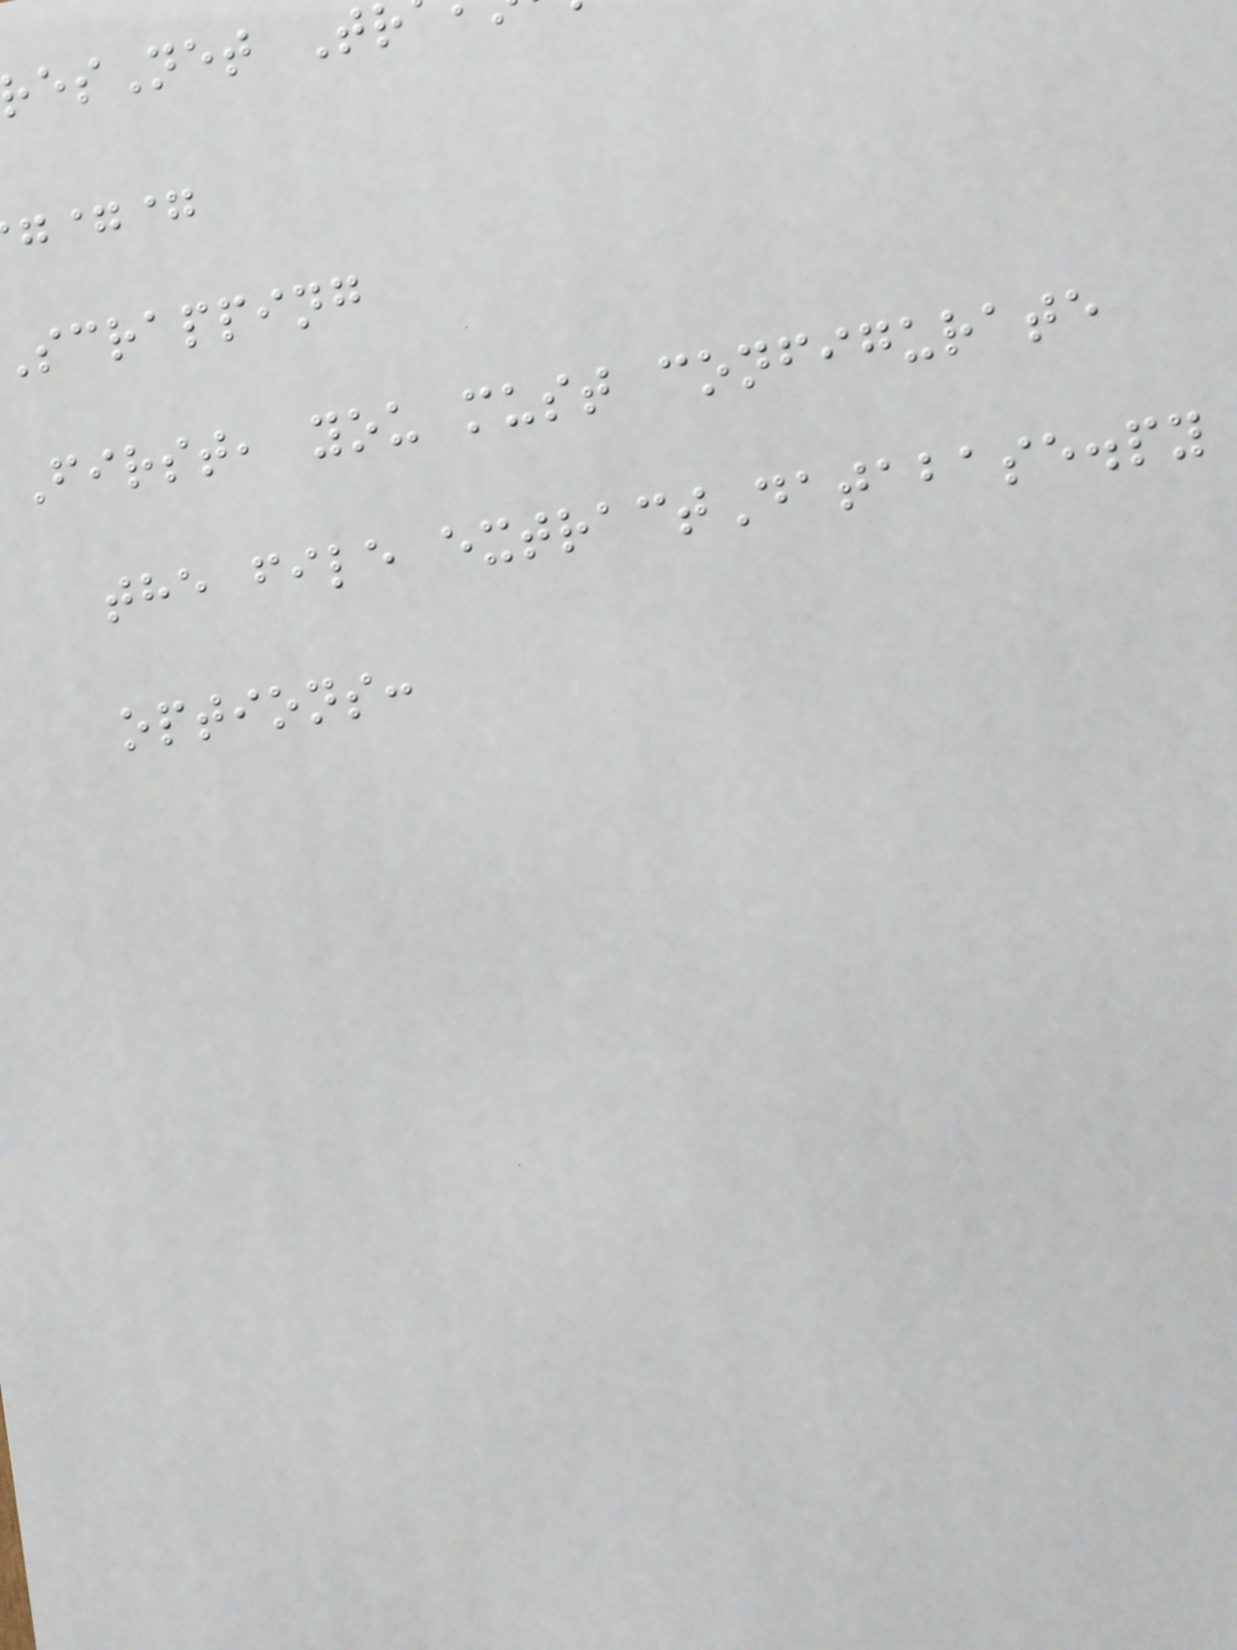esNet T
==
scrapping
First, you must configurate
the file extractDatabase.py
options:
